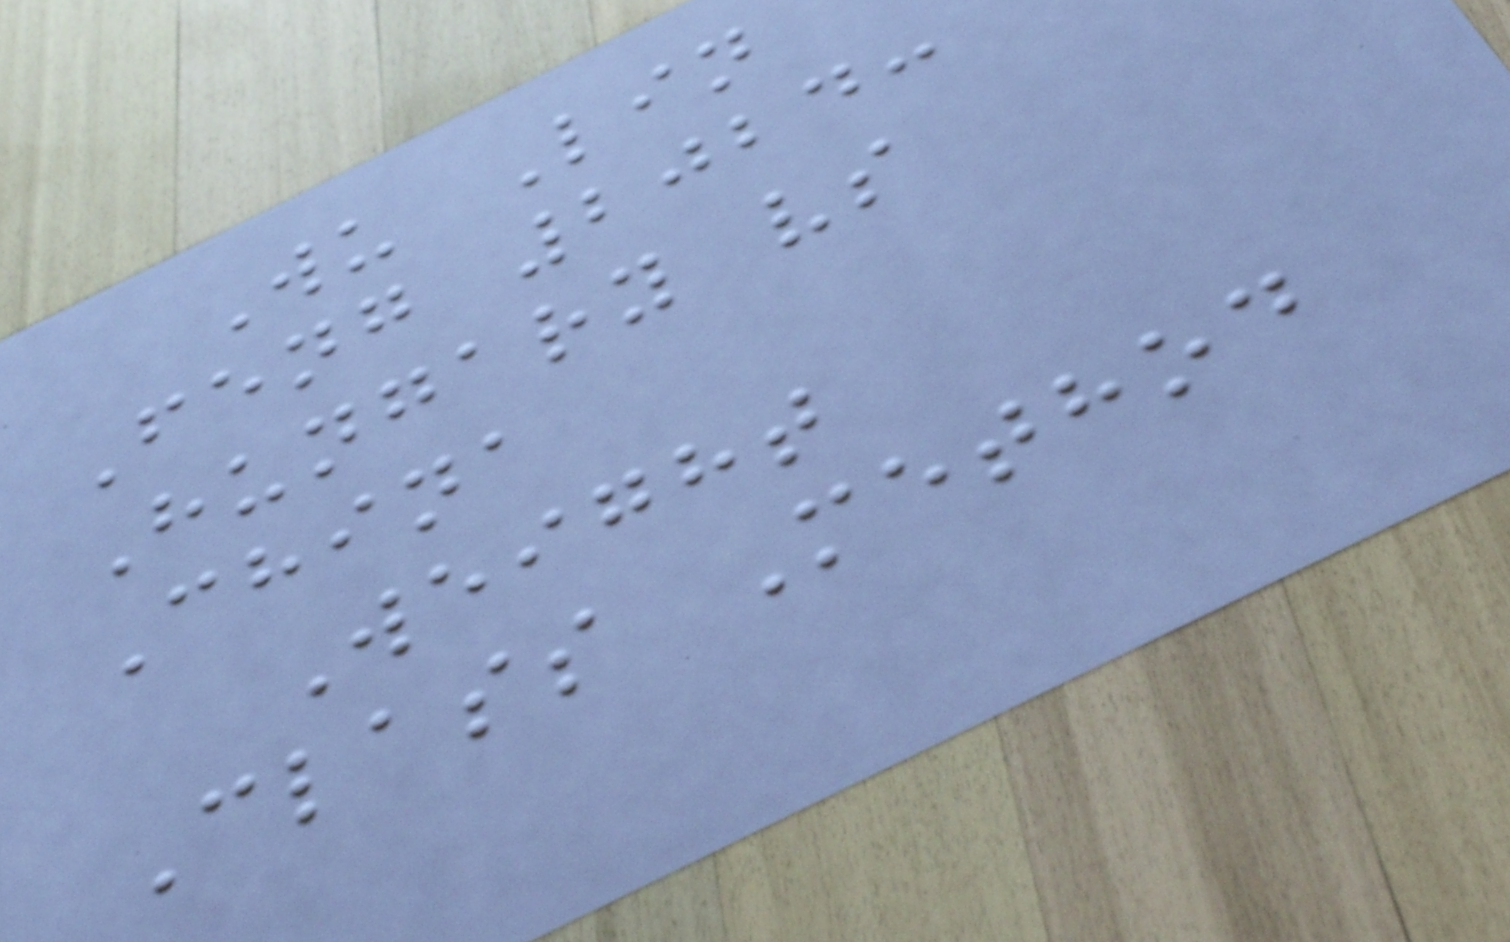Wu Lin
Feng 2024:
Hungary vs
China
Weight
Class Method
